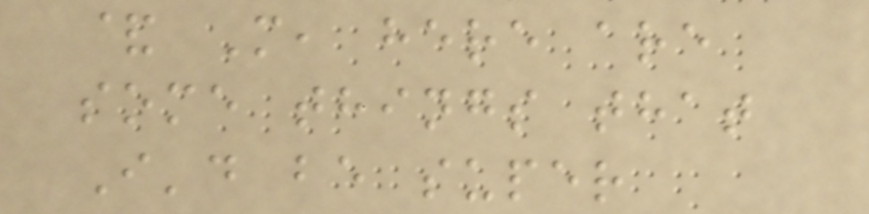& M, here are
some things that
I'd be super
